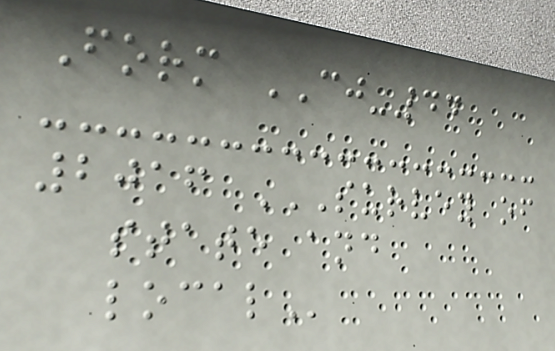Form CJ-44
2016 SURVEY OF
STATE AND
LOCAL
